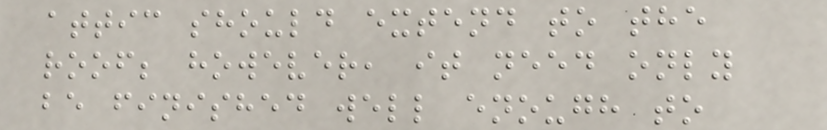attic should extend to the
roof; however, it need only
be finished well enough to
